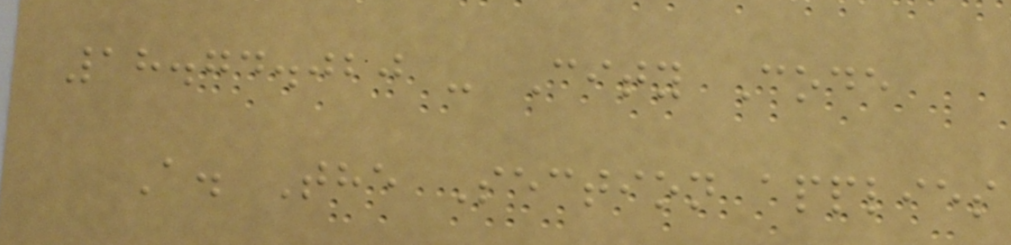18.74.020 - City Code
A. The Section applies
